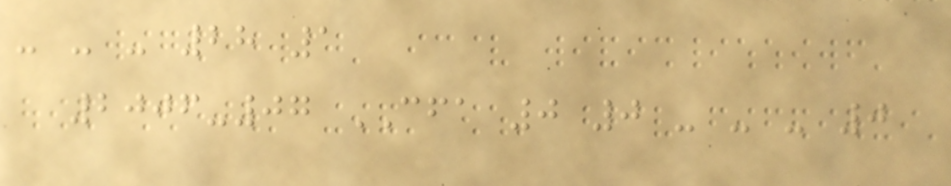- - - 28 1
2006-07 CFA 0 0 - - - 0
